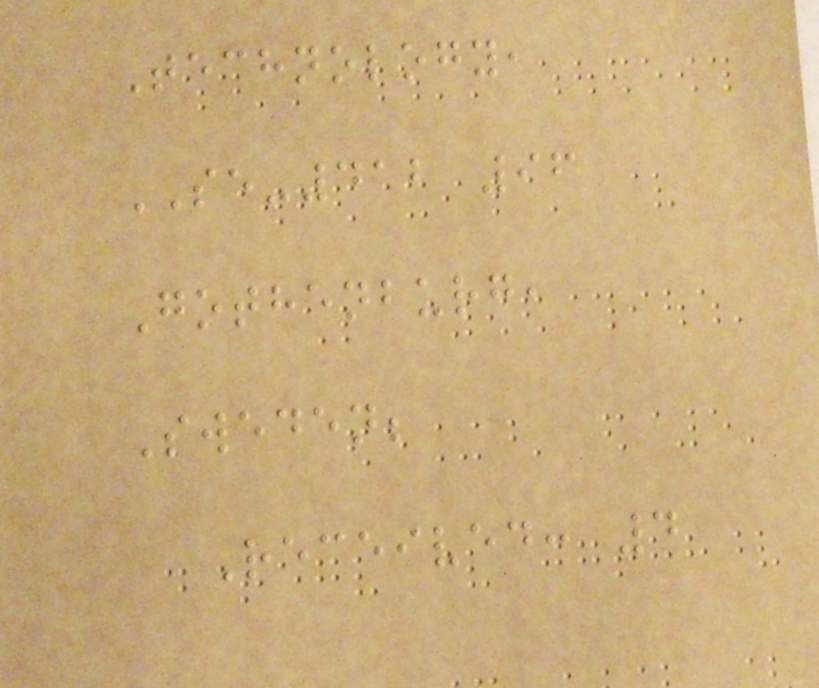Technology,
SE-412 96
Gothenburg,
Sweden;
Received: 4
